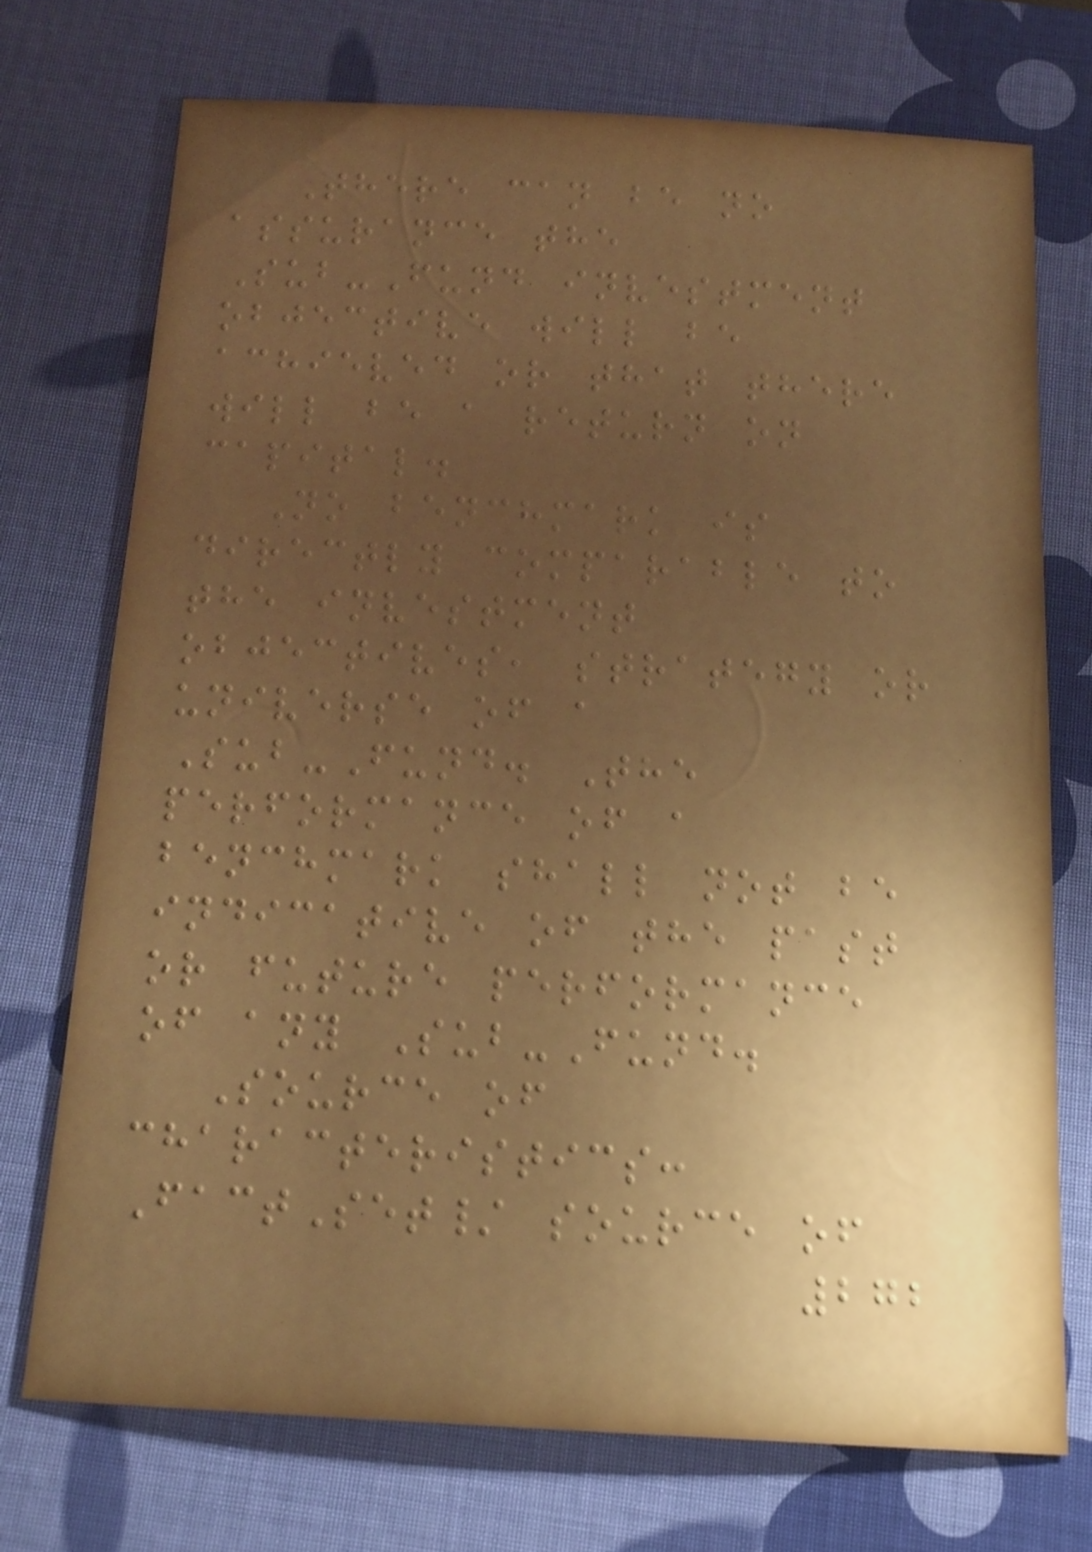There can be no
assurance the
Sub-Fund investment
objective will be
achieved or that there
will be a return on
capital.
No benchmark is
directly comparable to
the investment
objectives, strategy or
universe of a
Sub-Fund. The
performance of a
benchmark shall not be
indicative of the past
or future performance
of any Sub-Fund.
Source of
characteristics:
FactSet/ source of
272
